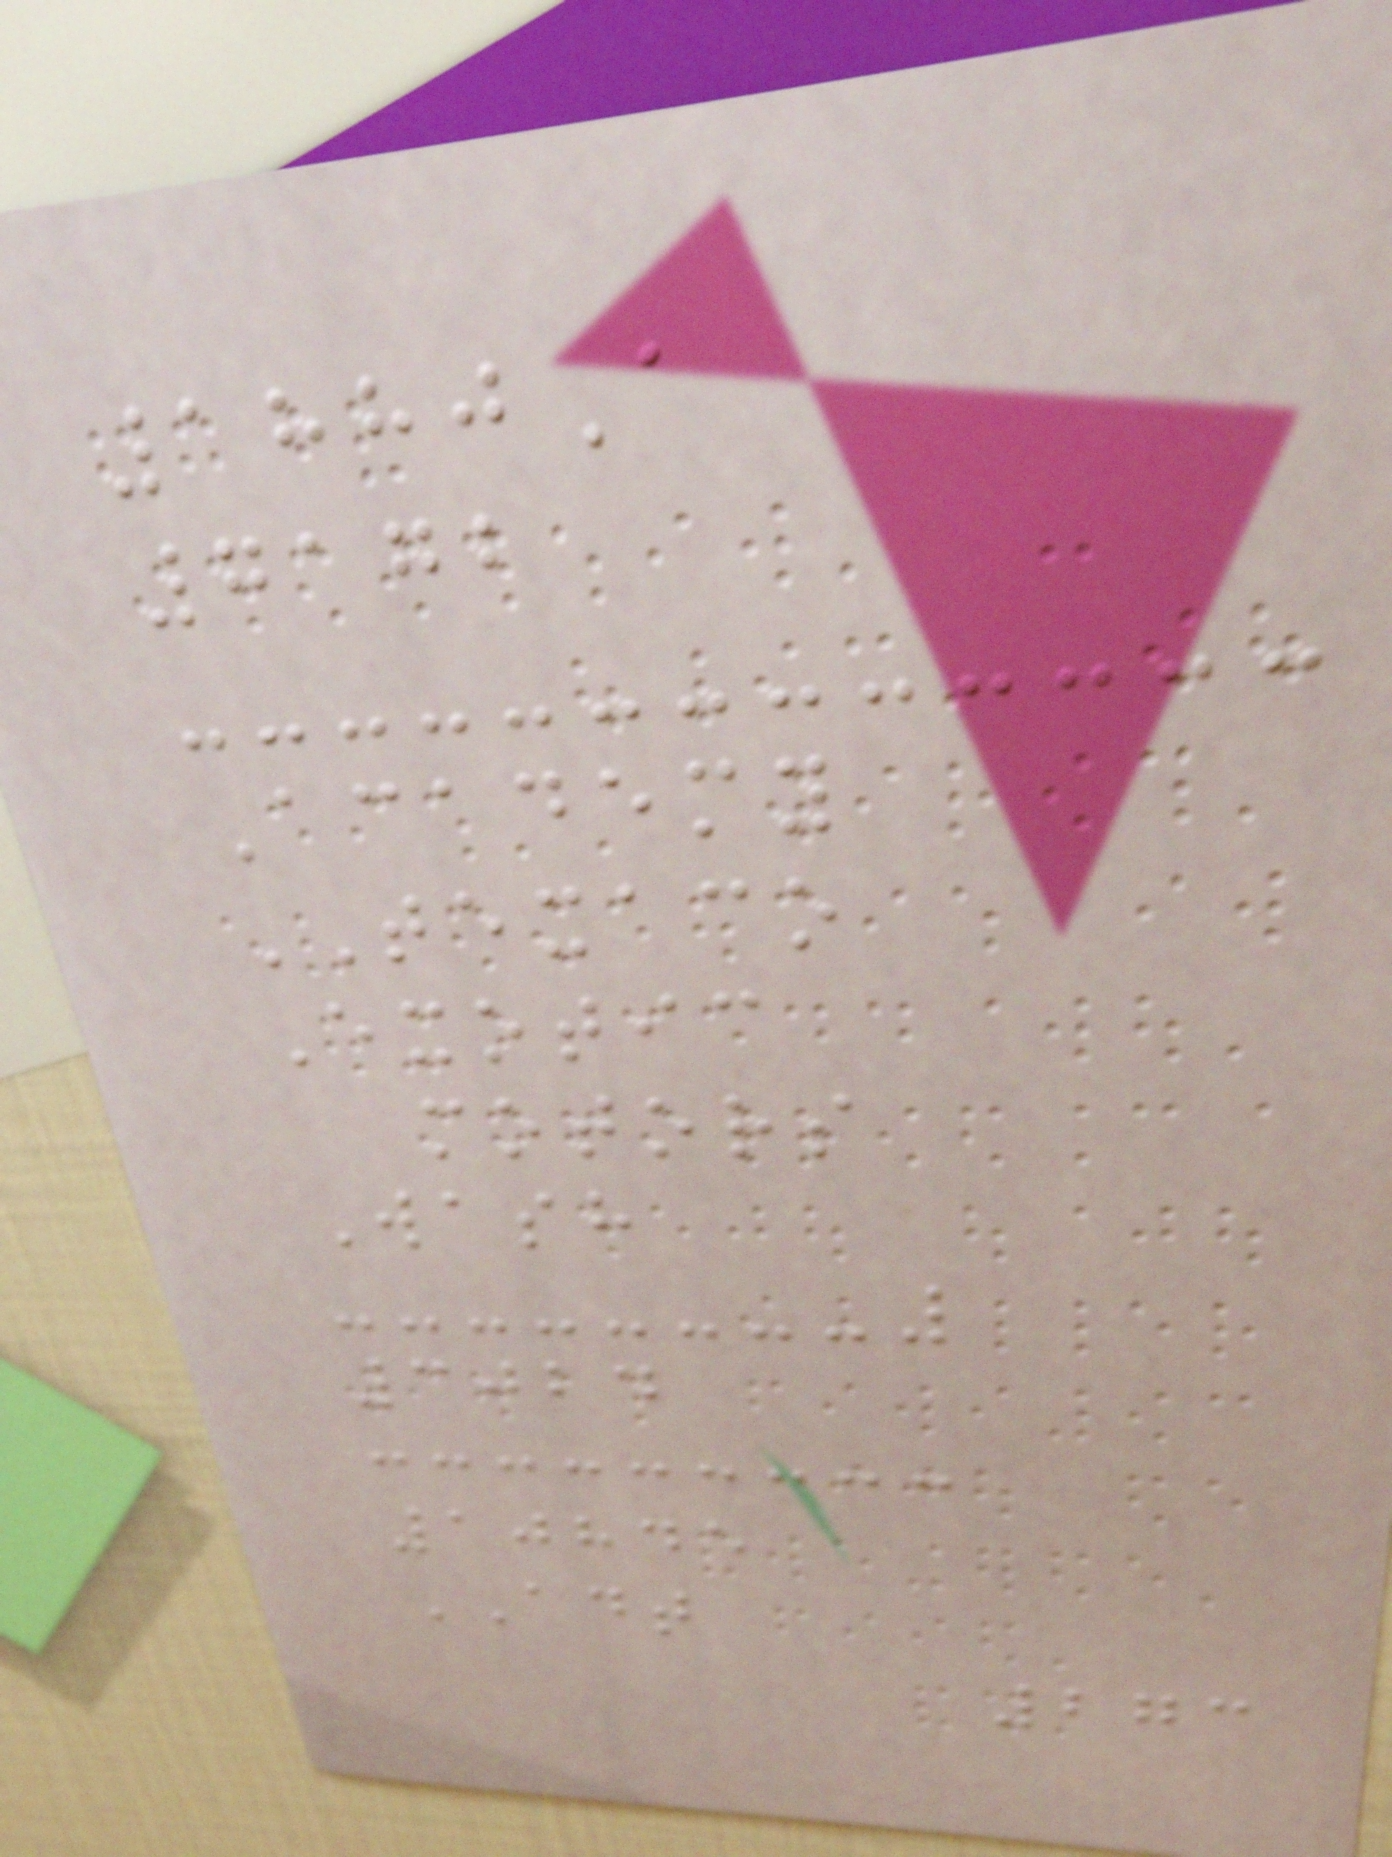1880A
7172
Academy
TEXACO
Exotic
motors
Wash
3024
10845
ADT
273
